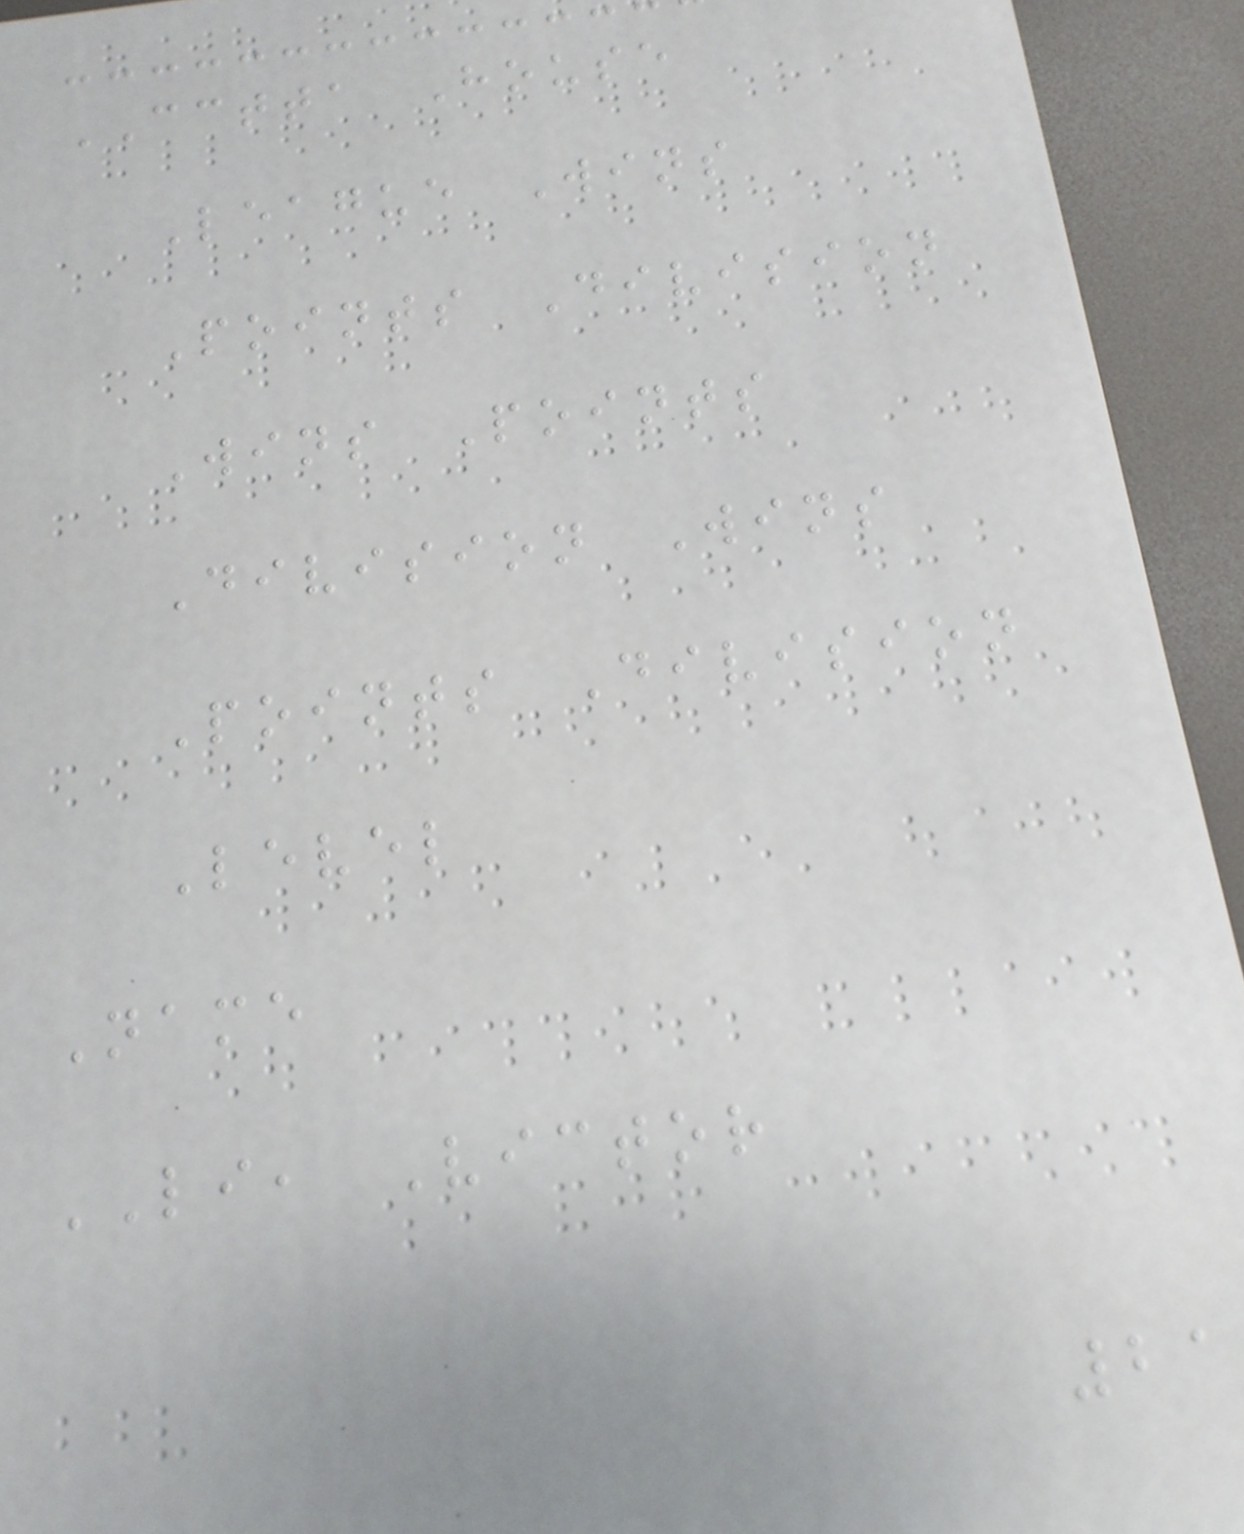CCTTA House
League Wins
Points Division
Wins Points
Division Wins
Points Division
Level
Name
LI, Victor
21
